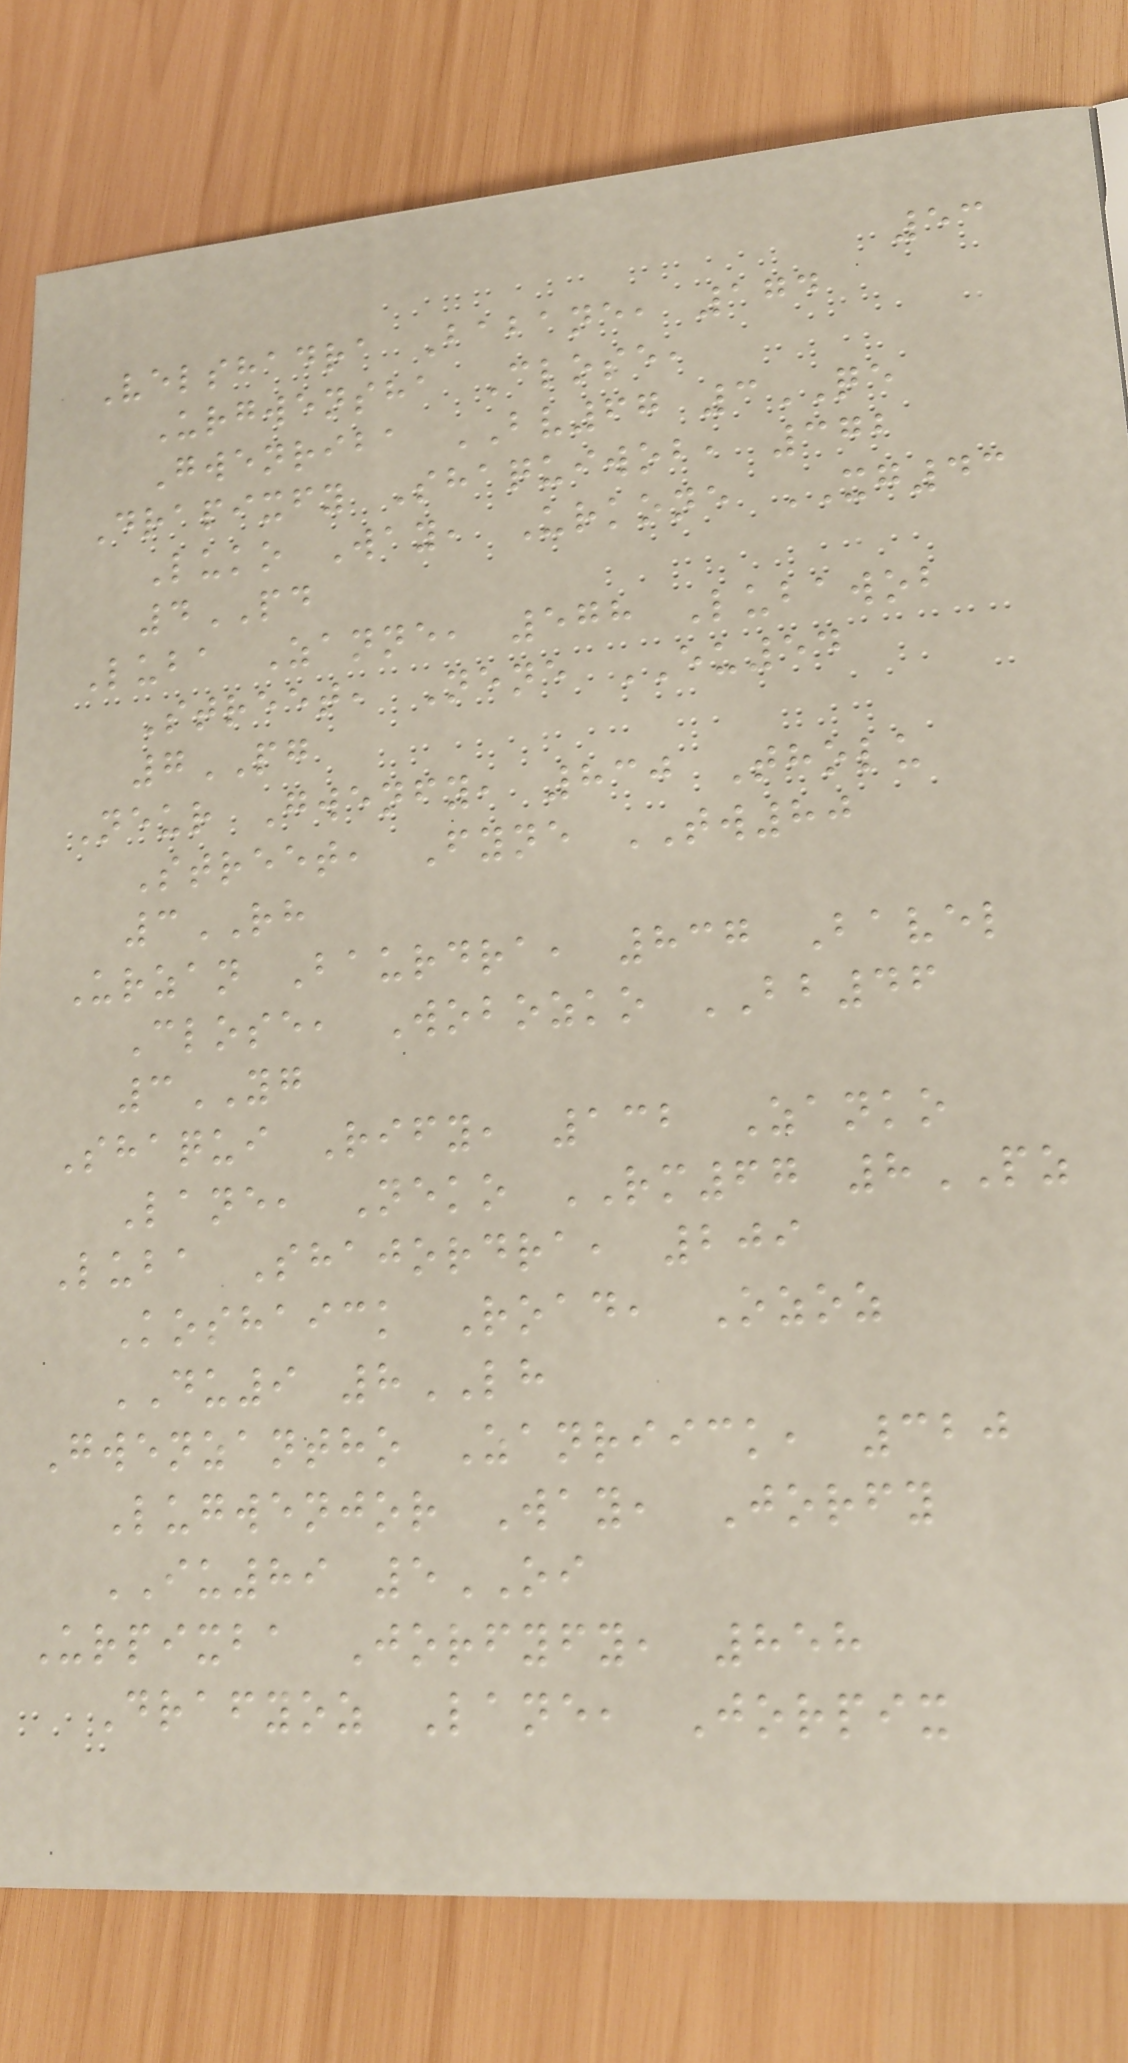53
Velshadra Babane, 174
Urgwensha Close,
Gwenriba BV67 3QE
Drapixfy Shaquiwob, 372
Luko Way, Urkone XG43
4PD
Luba Zanne, 578 Lubawob
Street, Nene EU54
7PG
Neur Gwenfy, 830 Tholu
Street, Fyne TW80
3RH
Urzan Baurdra, 837 Bavel
Close, Wobozko BB46
3YG
Shaqui Rify, 132 Zanko
Lane, Neko RM67 8PZ
Luba Shajordra, 209
Koshaick Road, Ozoz
DU9 8LH
Gwenzantho Zanriick, 320
Lugwenjor Way, Jorfy
IU89 5OI
Urpixba Jorfyfy, 858
Drafyoz Lane, Jorpix
